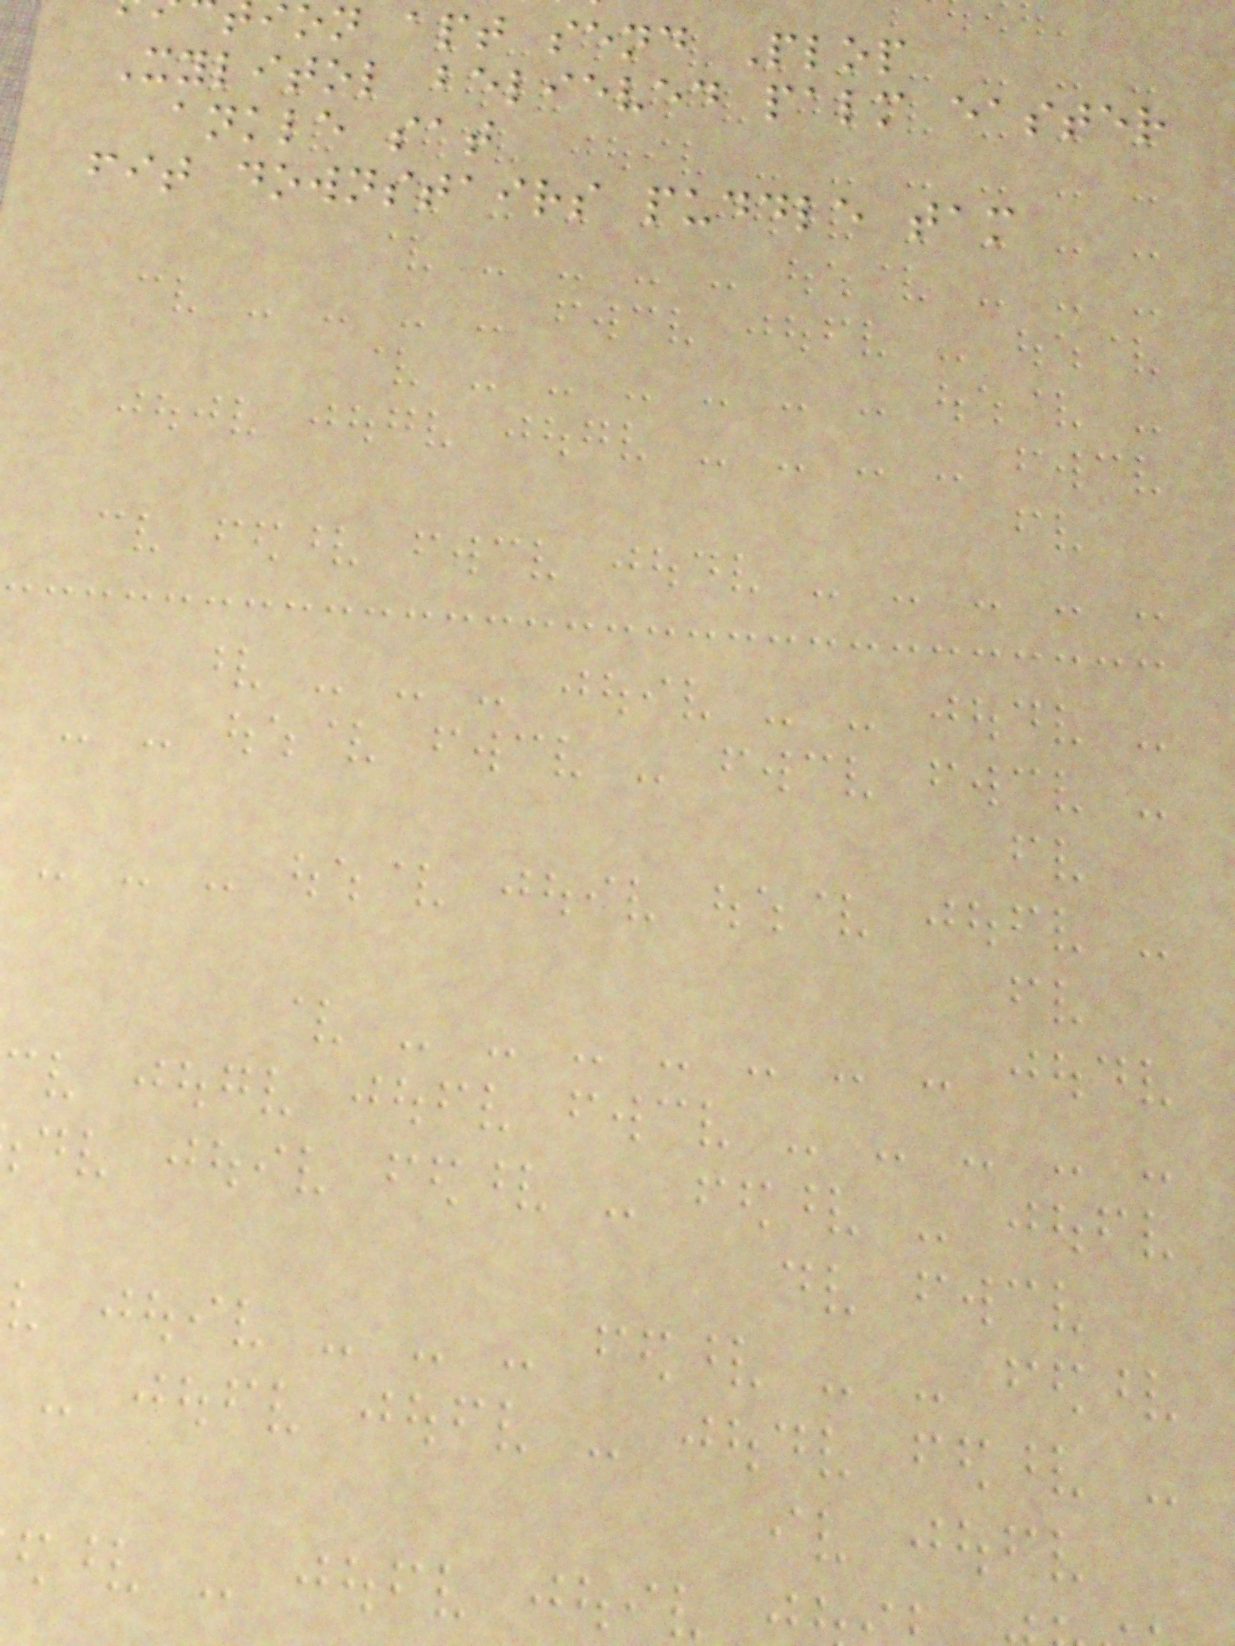on apt send Plop
Xylitol believed palm easter
ankle sat
fit downstairs puddle tam
